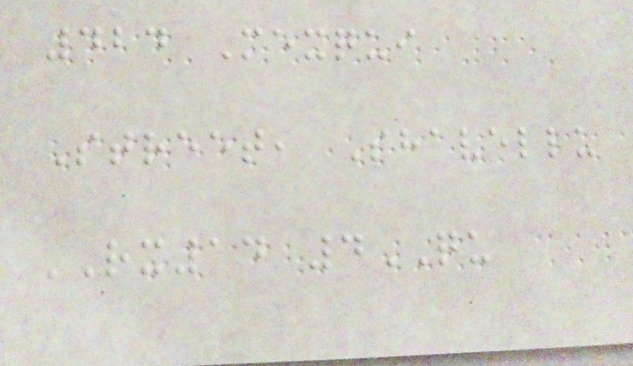424 Mexqui
Street, Shavellu
RX14 4QU
